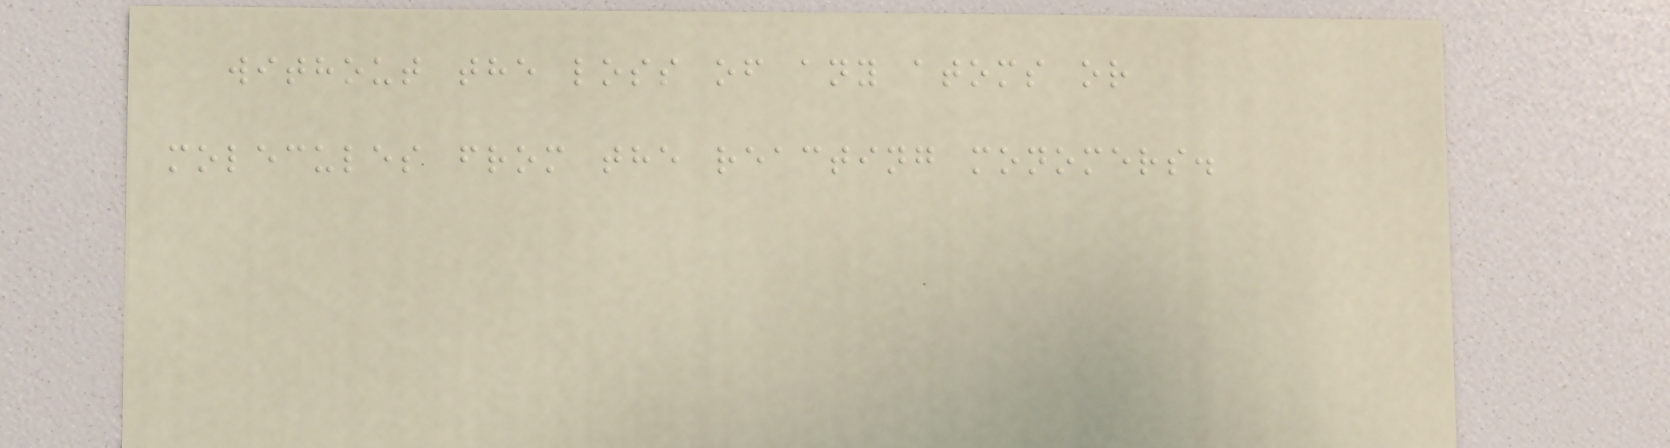without the loss of any atoms or
molecules from the reacting monomers.
